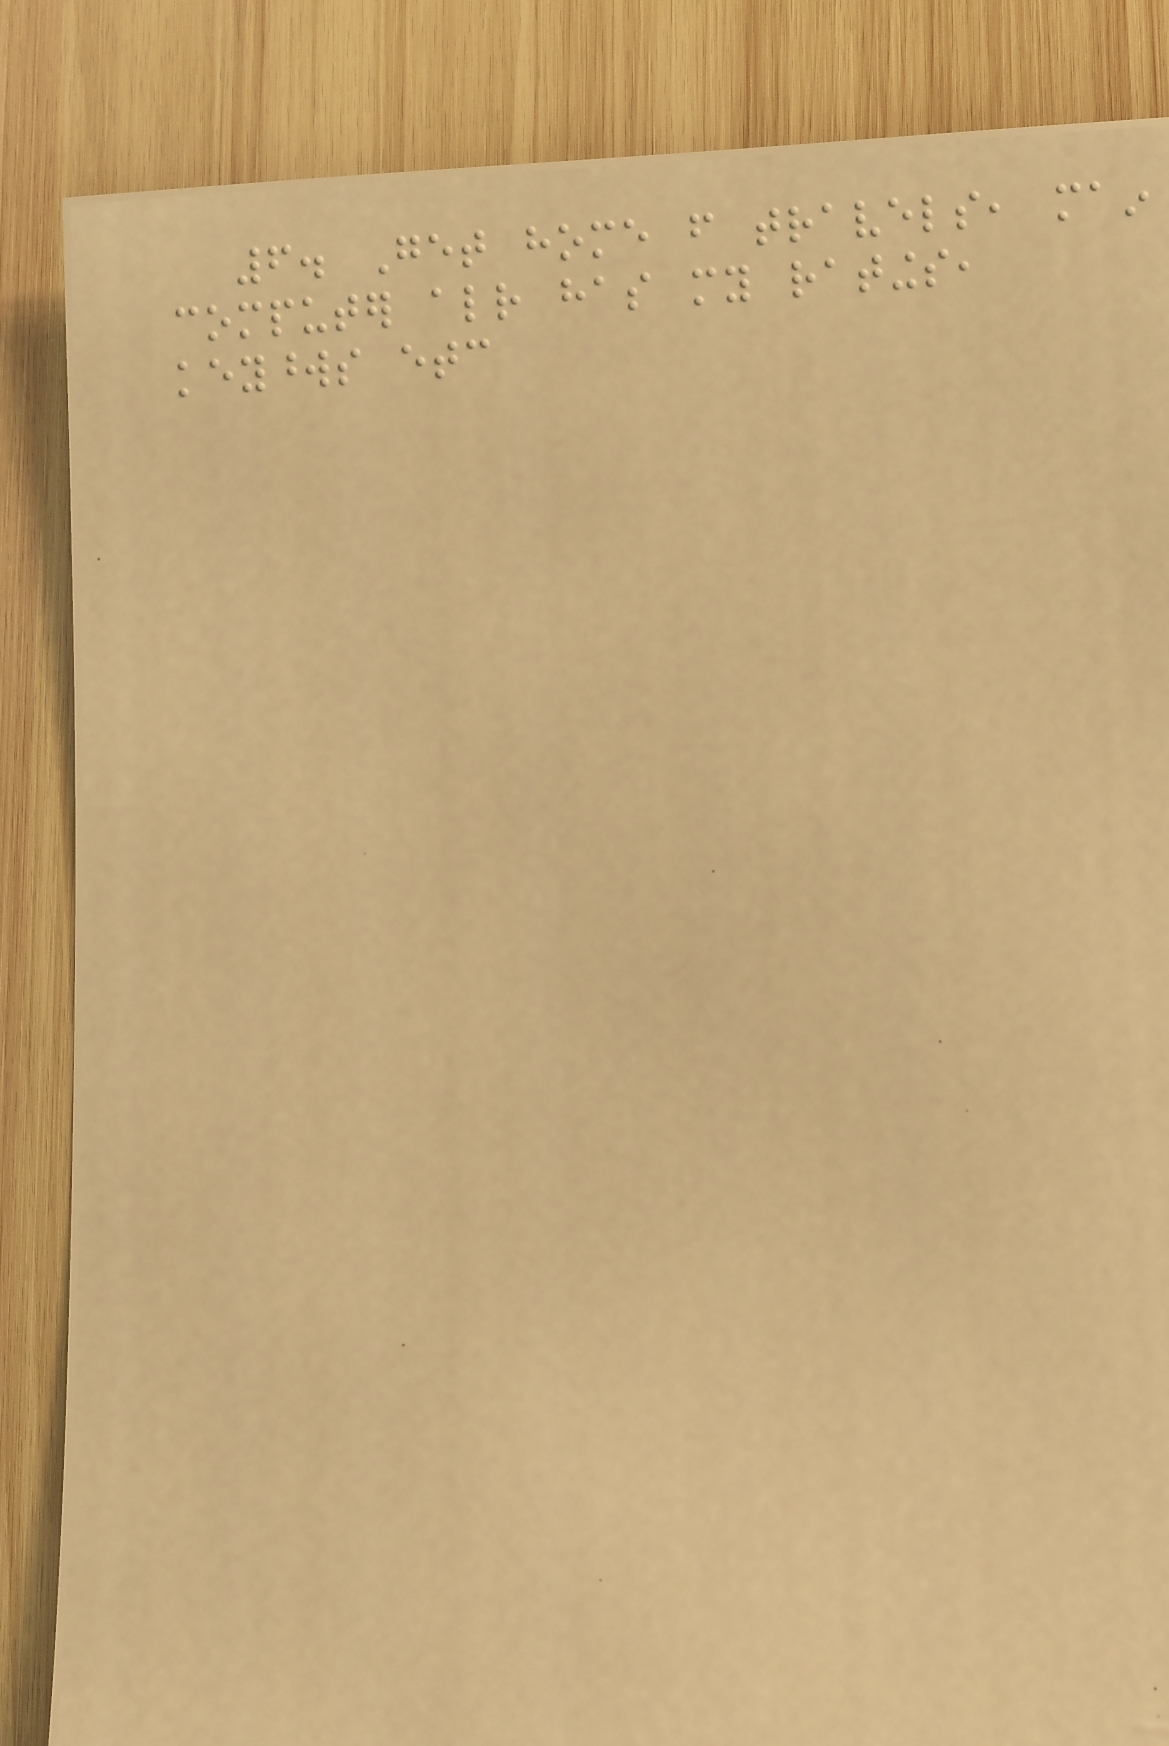6. Get home from travels, main
computer already has my ratings,
keywords etc
